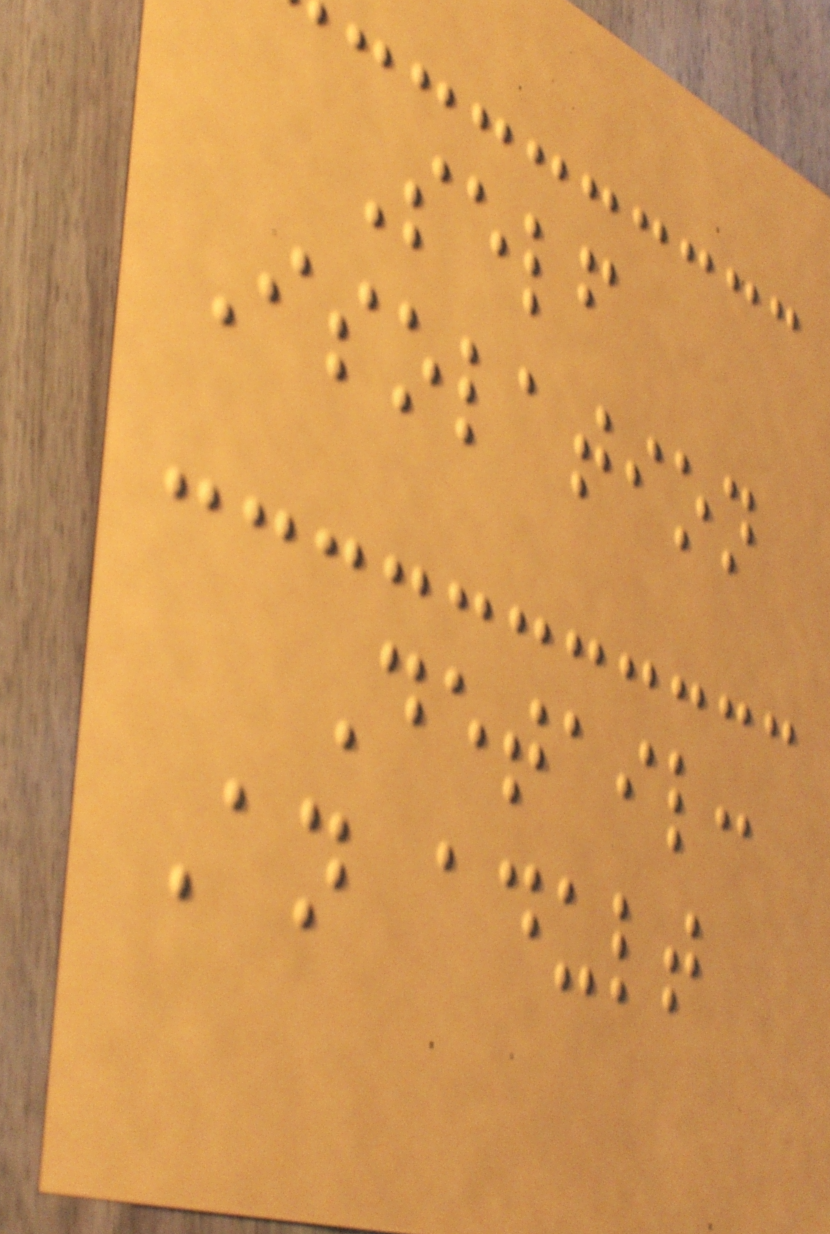Self
Isolation
Detail:
An adult
